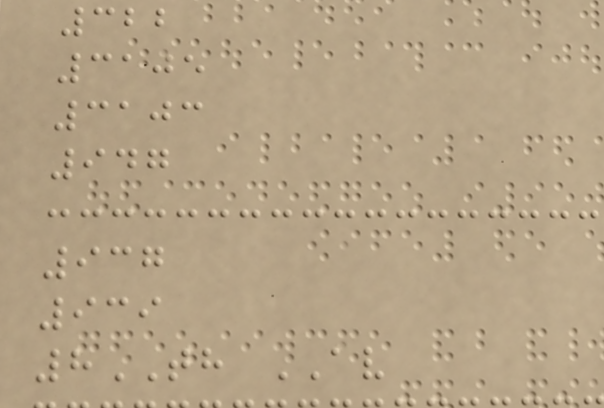322
3105
3103
947
937
939
8TH AV
